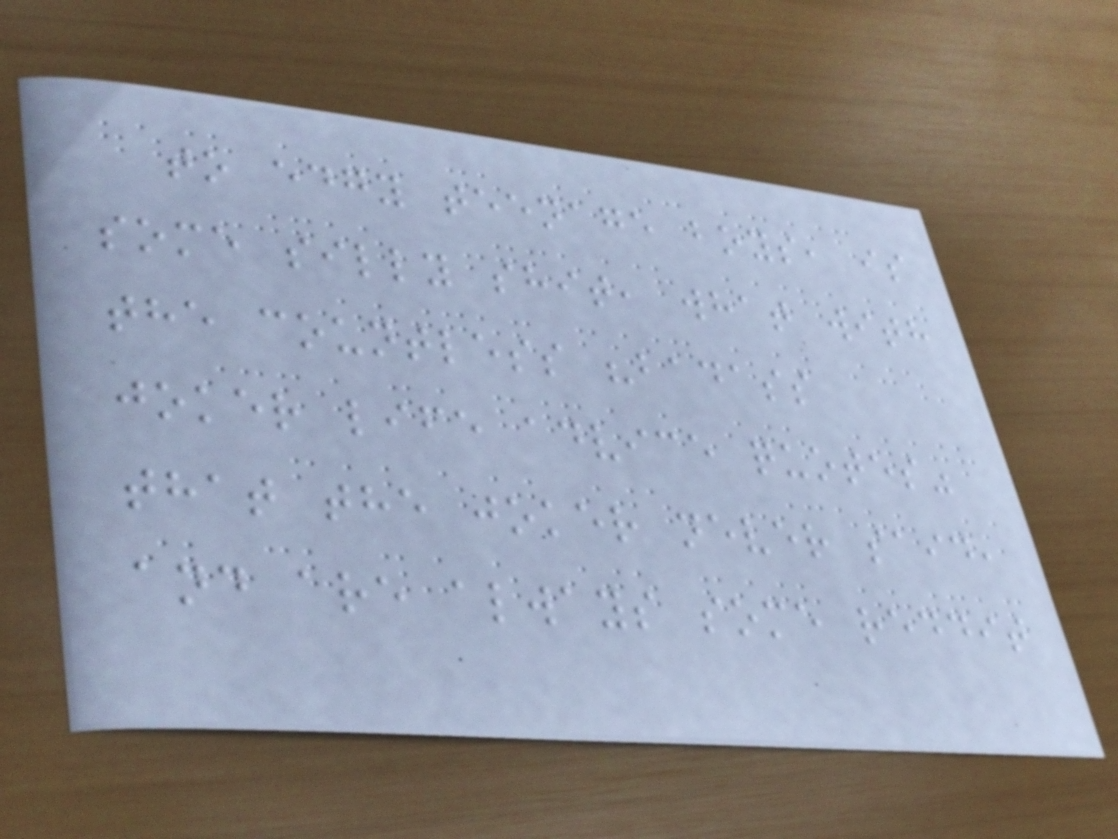to edgy teenage boys, is
some silly shit, what with
the countless "badass
joker life advice quotes"
that the joker never said,
and are always some reddit
